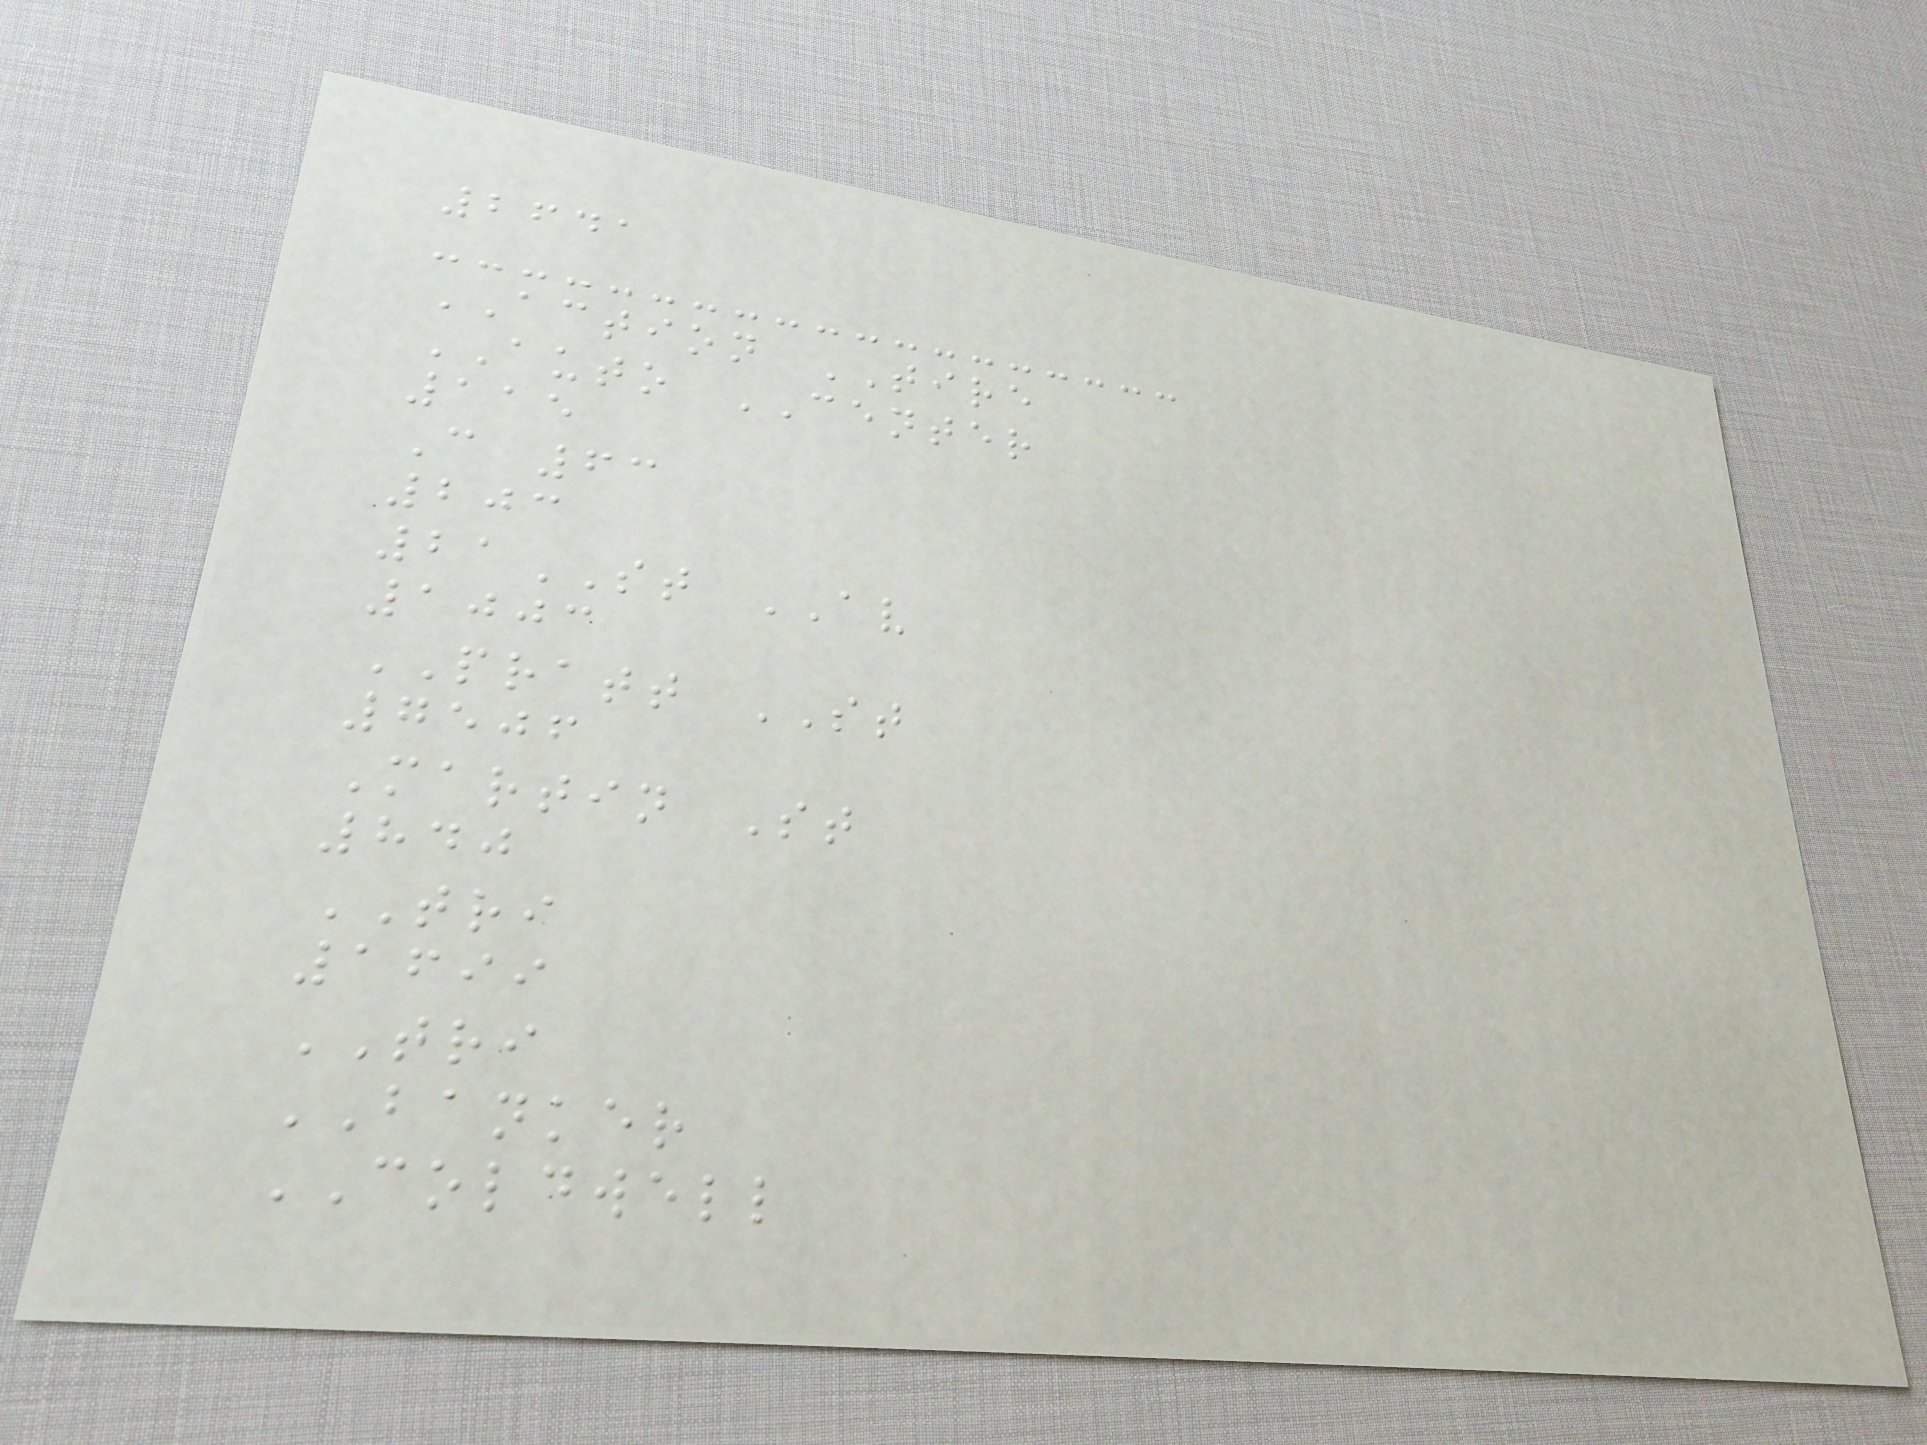2641
ACTION TIRE
AUTO CENTER
115
C 63
203
21ST AV
1003
PRATT ST
7506
Martin St
840
TRI
1699
TRI
BANKER
COLDWELL
